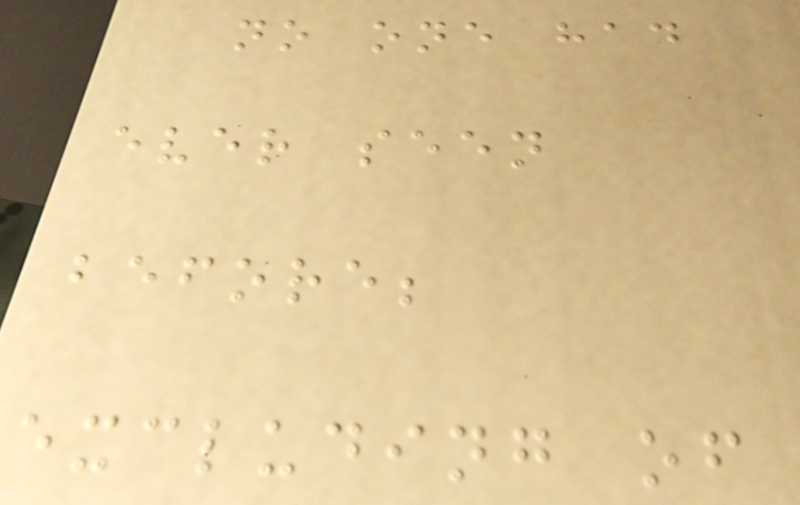no one had
ever seen
before;
excluding of
